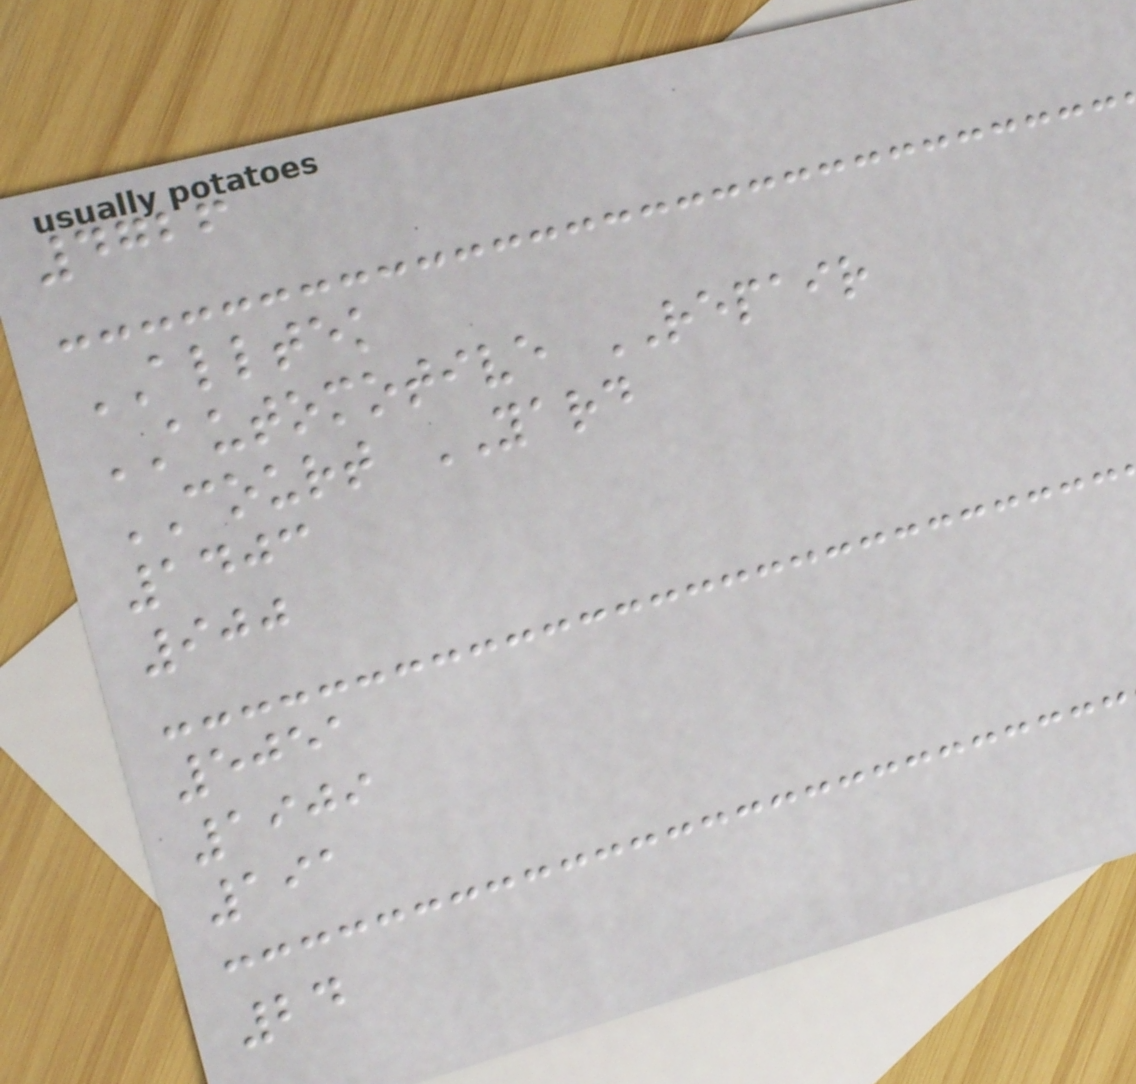4726
ALLTEK
AUTOMOTIVE REPAIR
COURT YARD
1403
900
5051
1909
191
24
